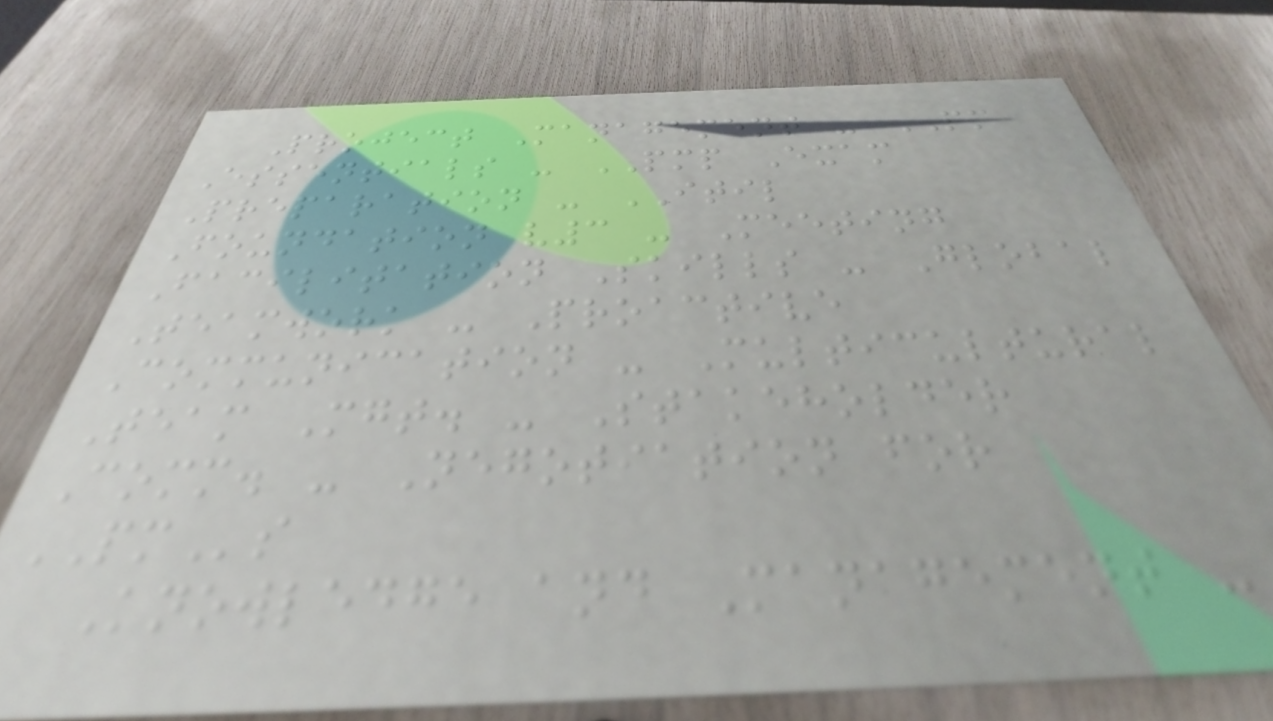Project Management - PM
Essentials - PMP Exam
Preparation - ITIL
Foundation v3 - Meeting
Facilitation Skills - Global
Teamwork - Proactive
Communication - Multicultural
Team Mgt. - Stakeholder
Comm. - Negotiation for
PMs
Knowledge and Management -
